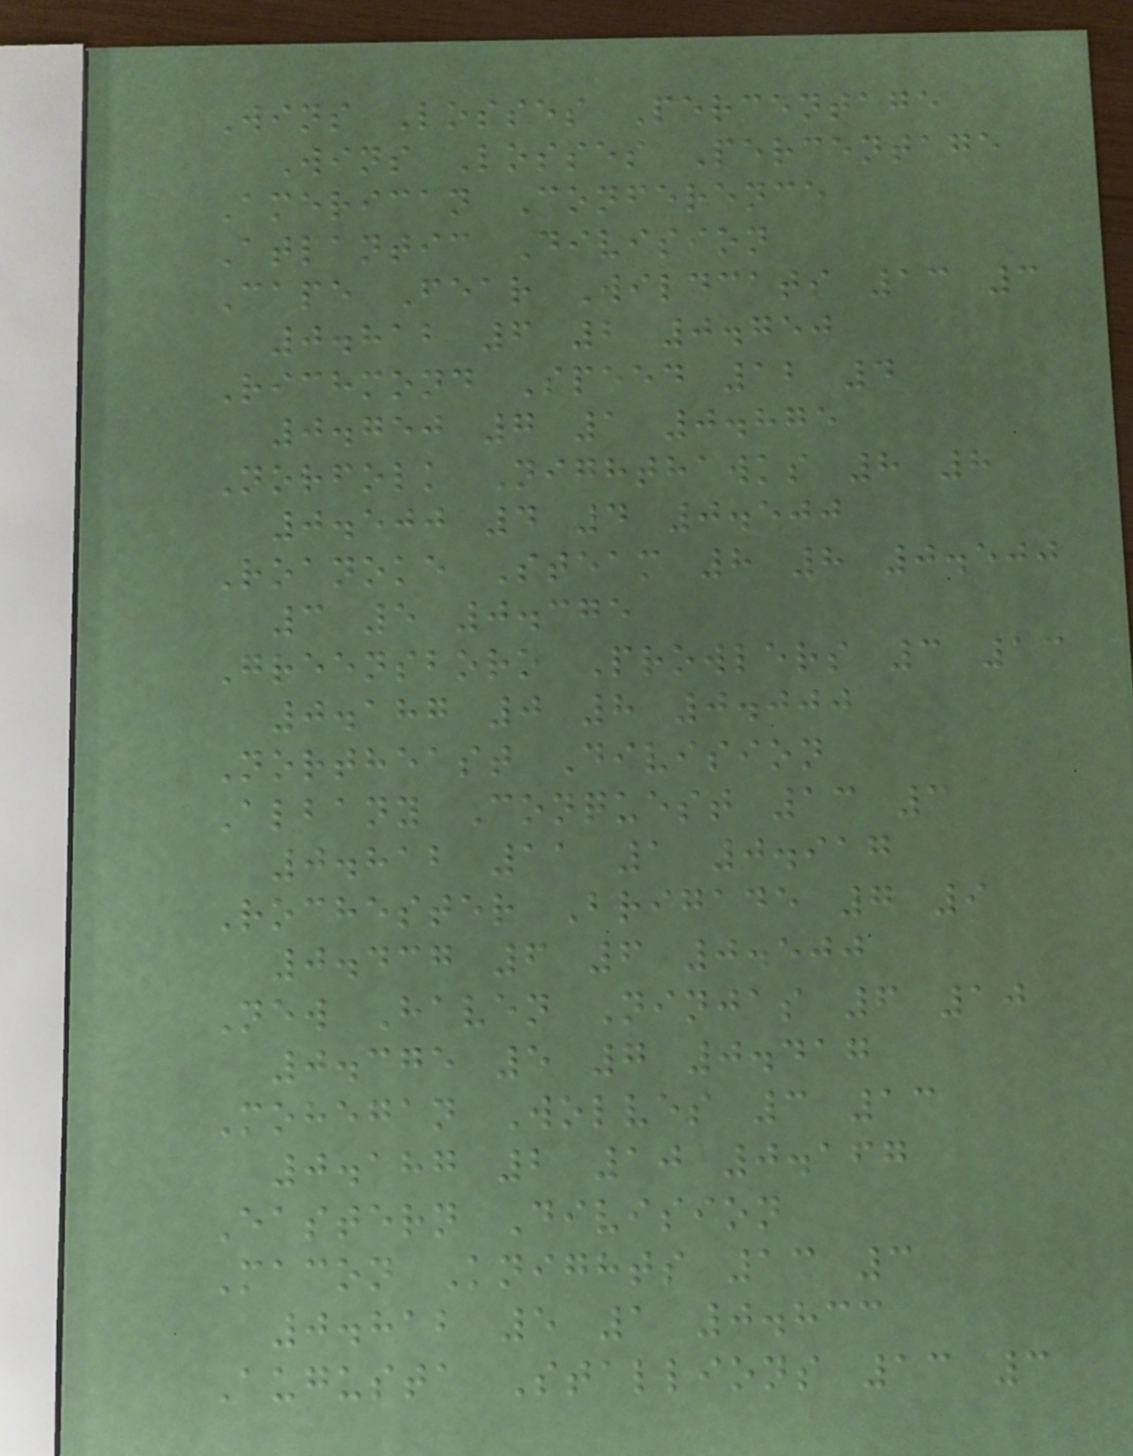Wins Losses Percentage
Wins Losses Percentage
American Conference
Atlantic Division
Cape Fear Wildcats 13 3
0.812 6 2 0.750
Richmond Speed 12 4
0.750 7 1 0.875
Norfolk Nighthawks 8 8
0.500 4 4 0.500
Roanoke Steam 8 8 0.500
3 5 0.375
Greensboro Prowlers 3 13
0.187 0 8 0.000
Northeast Division
Albany Conquest 13 3
0.812 11 1 0.917
Rochester Brigade 7 9
0.437 6 6 0.500
New Haven Ninjas 6 10
0.375 5 7 0.417
Mohegan Wolves 3 13
0.187 2 10 0.167
Eastern Division
Macon Knights 13 3
0.812 5 1 0.833
Augusta Stallions 13 3
